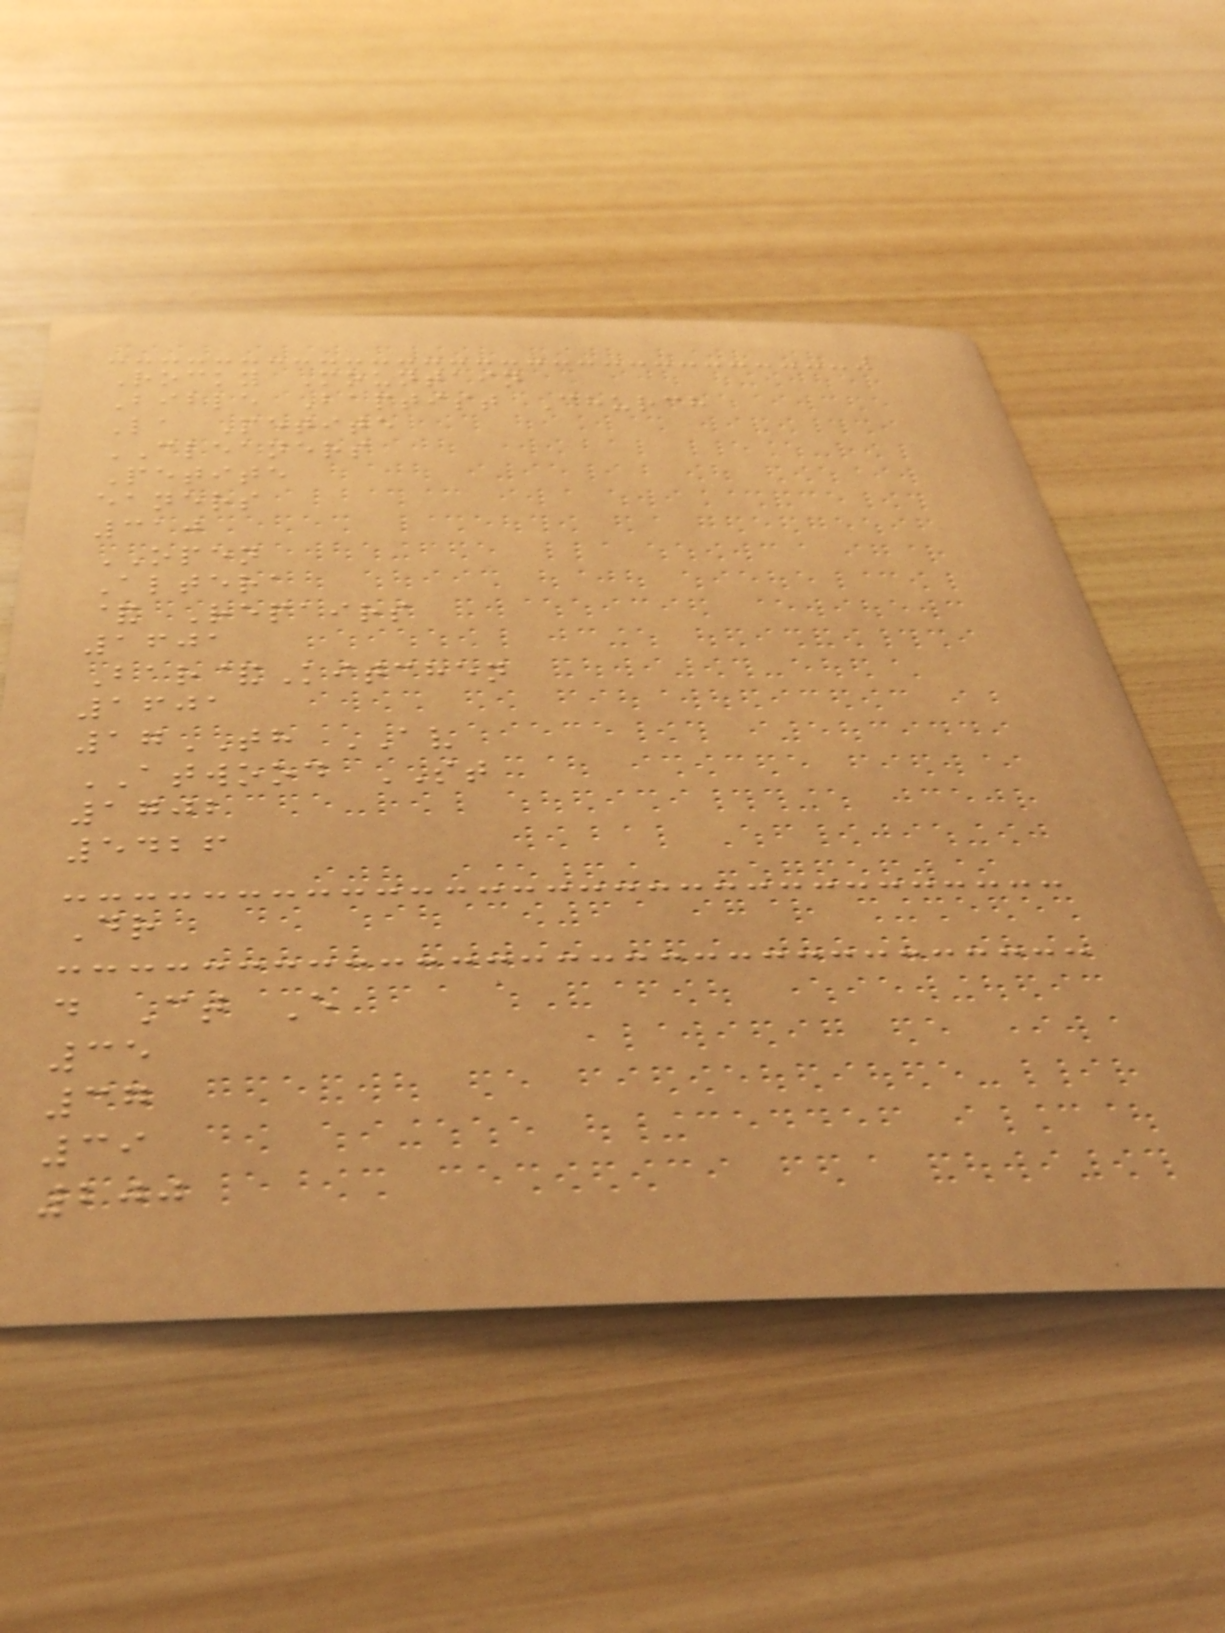Rocky Mountain
Bible Baptist Church
La Petite
CLEANERS
Petite
eaners
310
OPEN
Altera
& Repairs
1601
Bar&Kitchen
1601
17TH AV
ATWOOD ST
1702
5426
Dr
d Ct E
35
37
39
200
